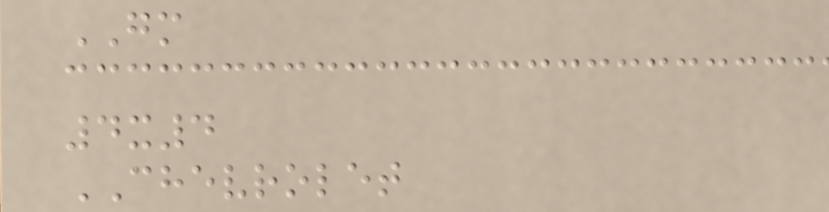GM
4x4
CHEVROLET
